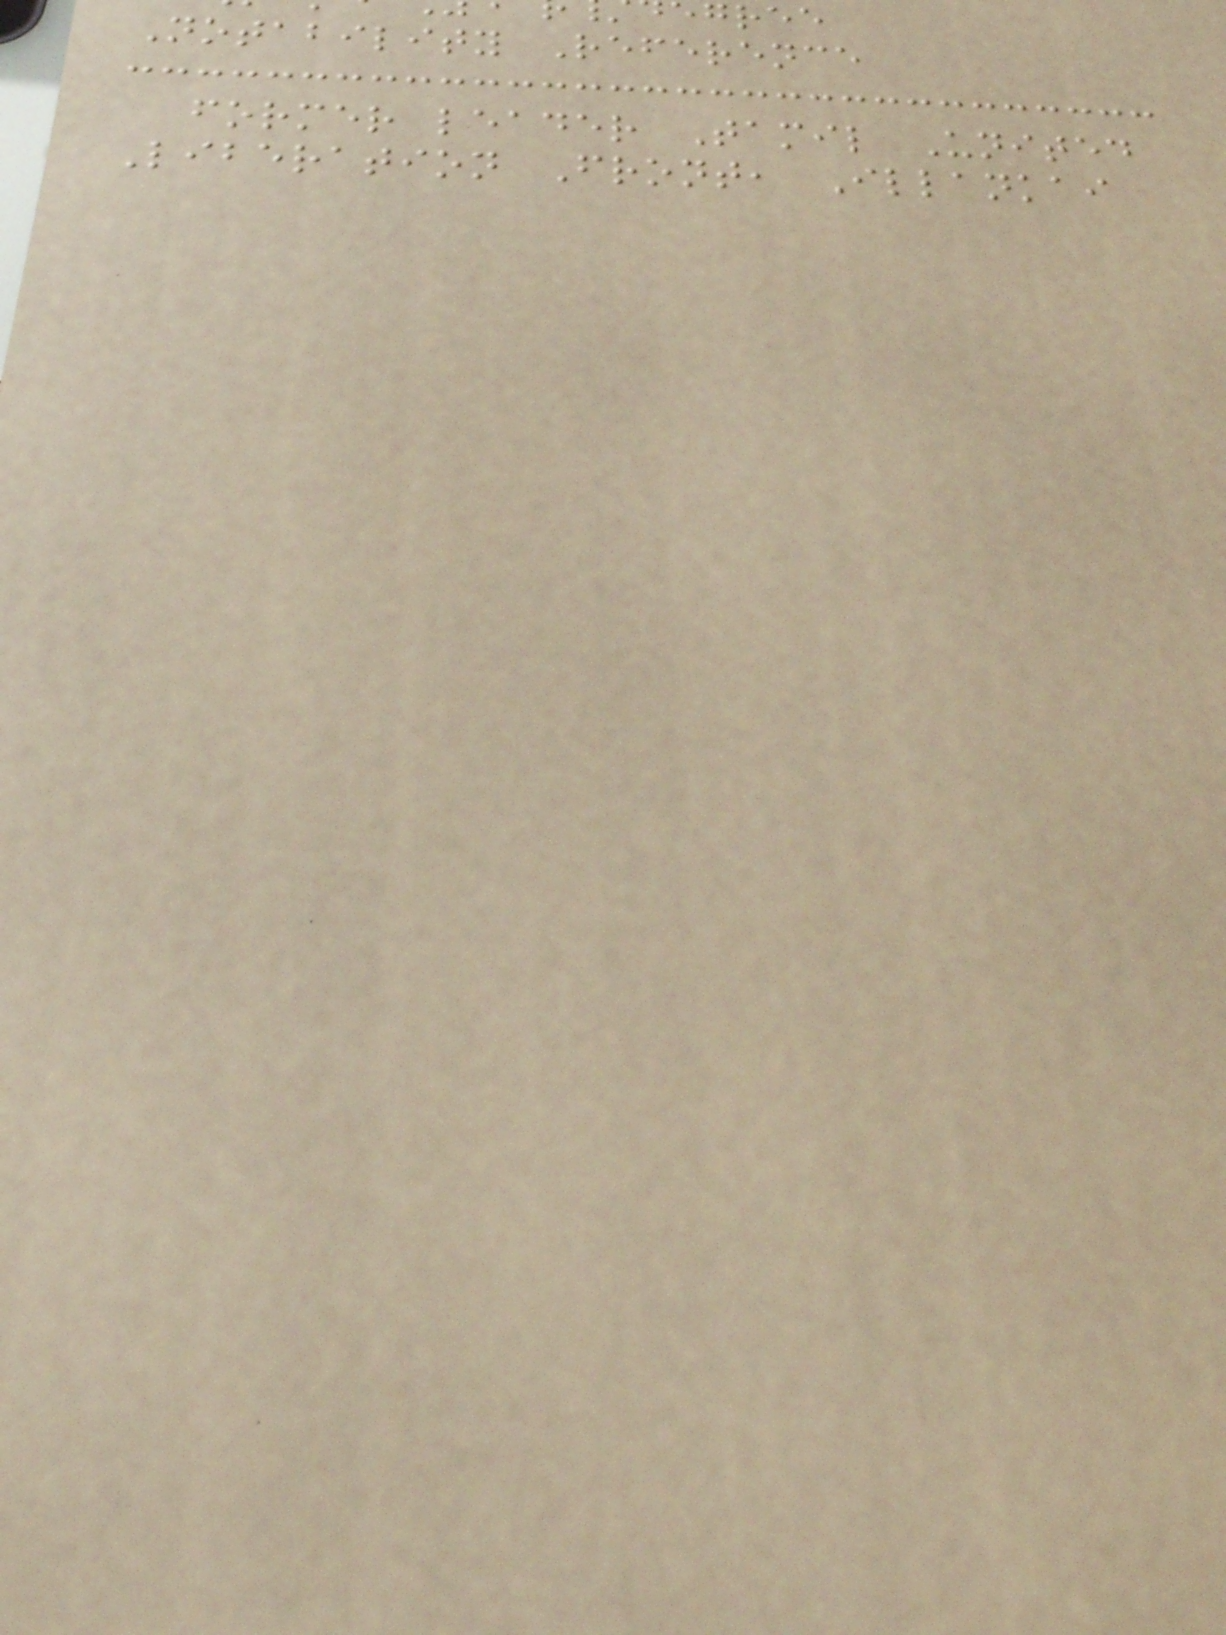Notability Reference
former leader Tamil United
Liberation Front, Illankai
